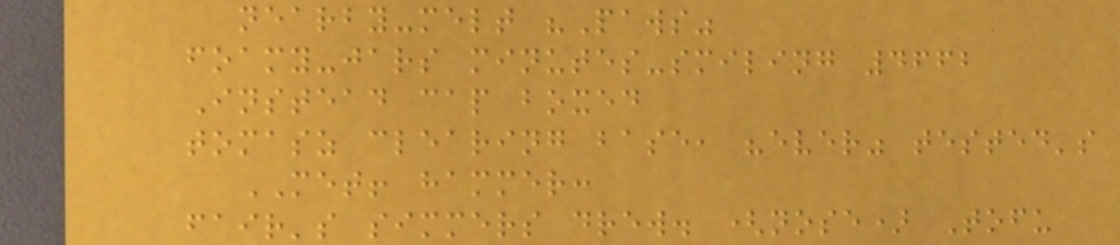nearby-melt "Paws"
foamy-jars minutes-smiling 4662
Instead cap boxed
tomasz clearing base, "ever" tested's
MET! hammer:
fair's simmers drew. (nose) Tofu
